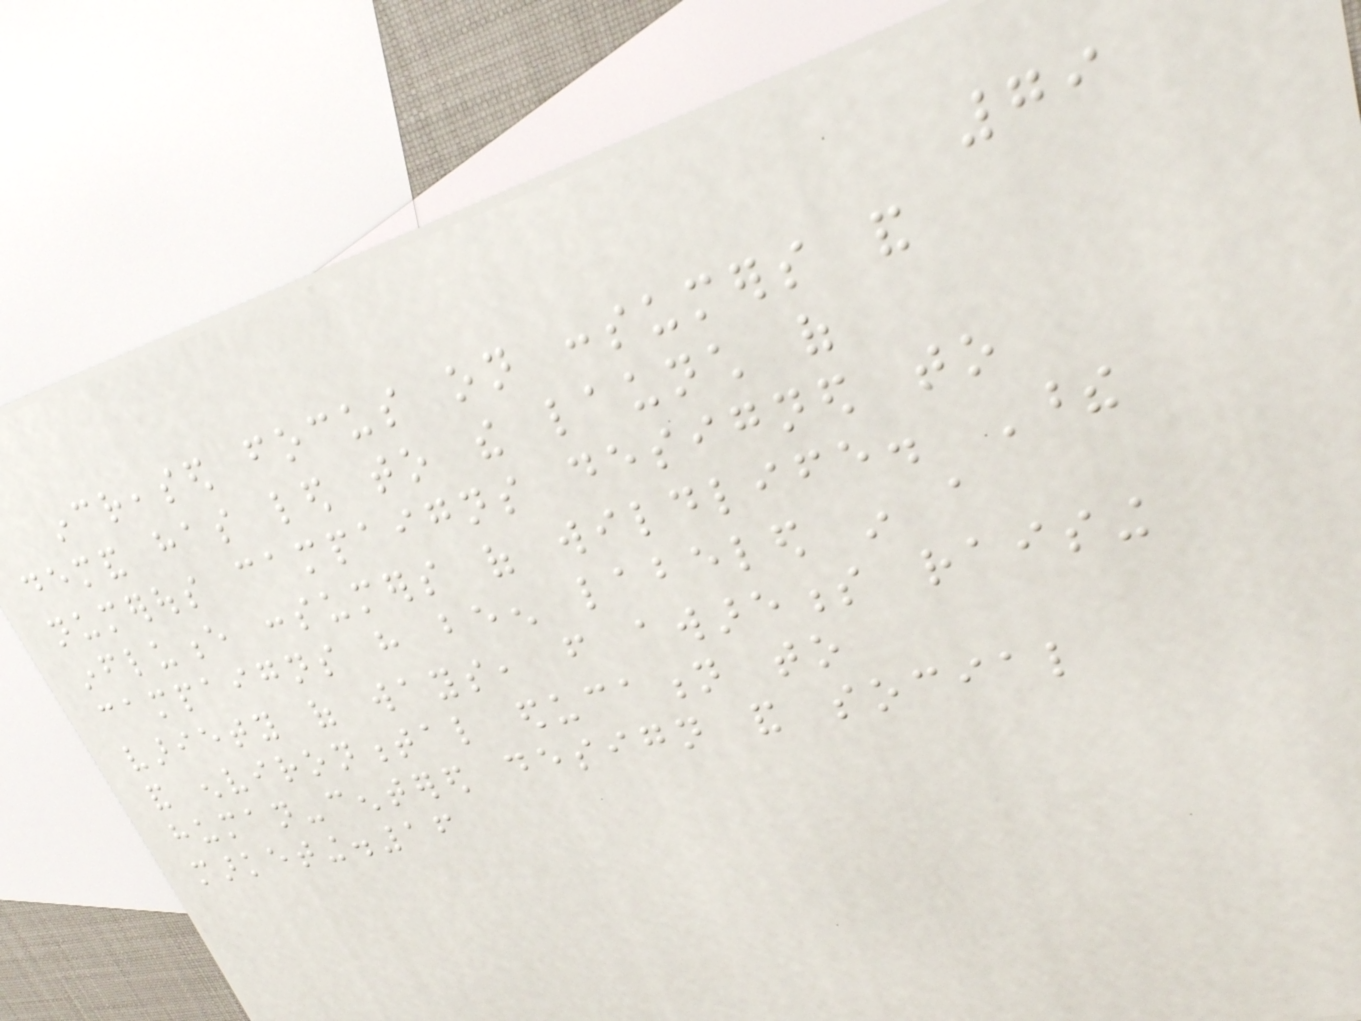79
increased focus on consumers and
demand has led to the launch of
numerous campaigns designed to
influence consumers of wildlife. These
campaigns have been labeled in a
variety of ways, from awareness raising
and environmental education to
human-centered design and social
marketing.16
